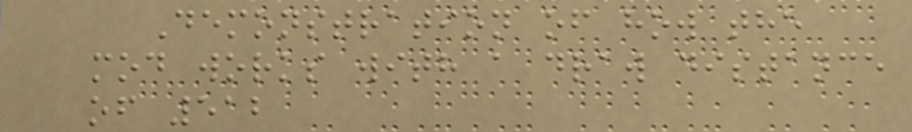Demonstration of how the
mod works with a draw distance
of 512
